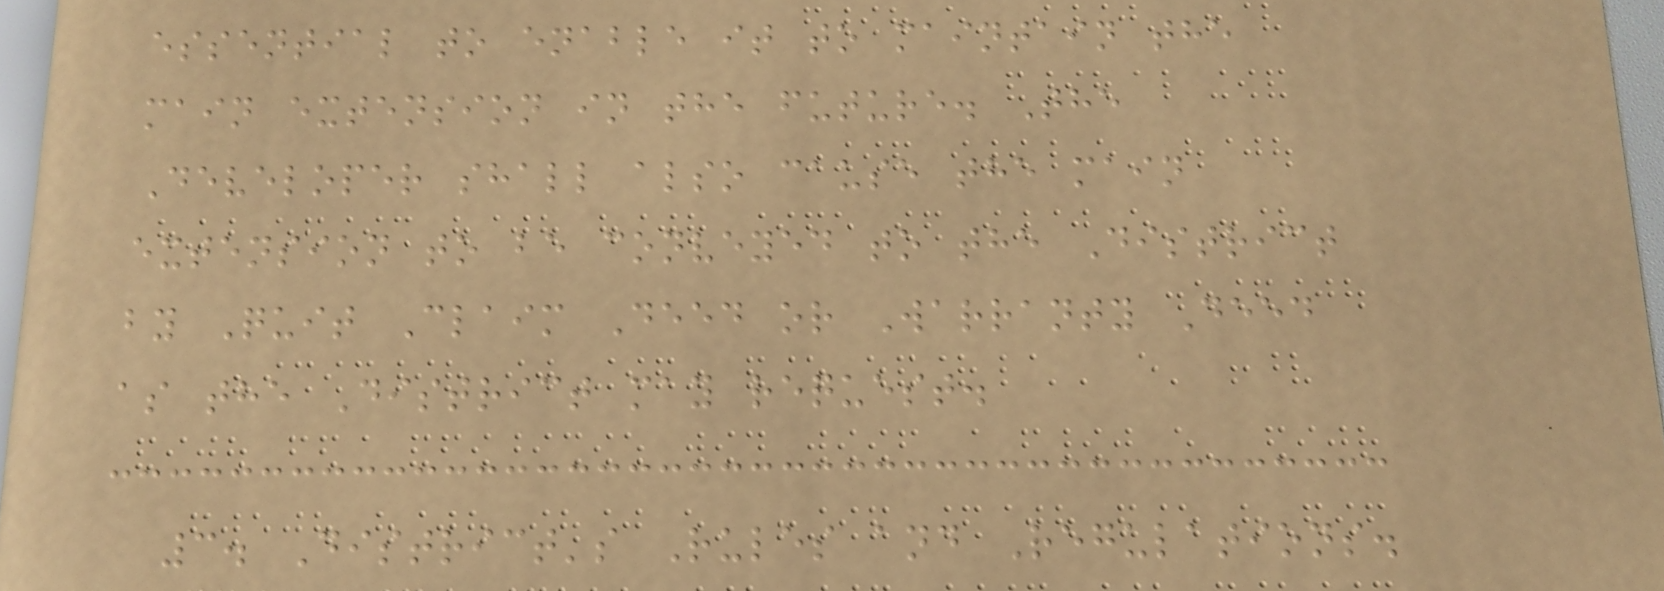essential to enable it to maintain the
main extension in the future. The
Developer shall also cause the main
extension to be conveyed to the District
by Quit Claim Deed or Warranty Deed
as the District may request.
3. District's Rules and Regulations.
